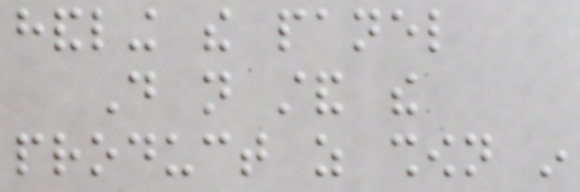handling the panel
Do not stand the
product as shown in
